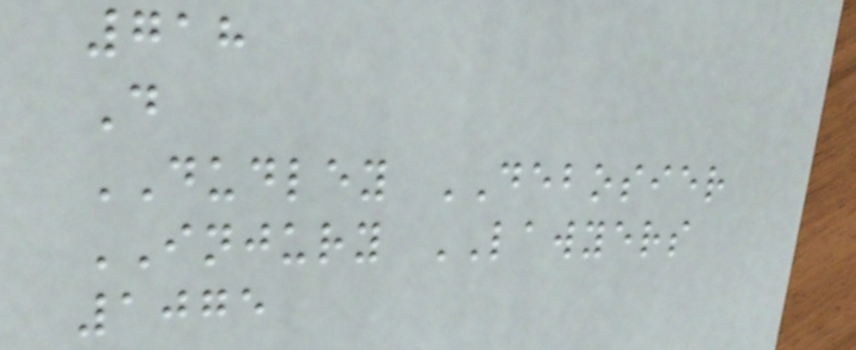718
D
DUDLEY DEBOSIER
INJURY LAWYERS
1075
